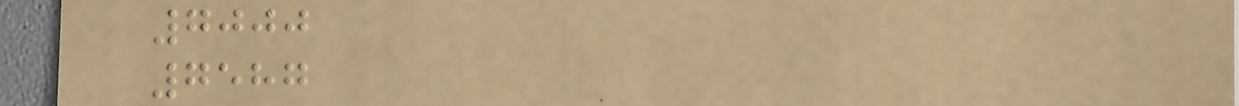7000
7587
